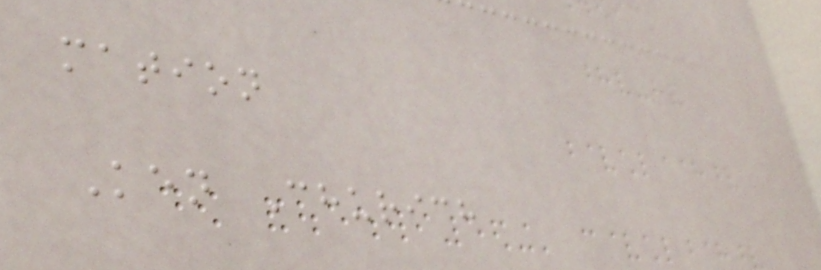mation
Ken Churich
